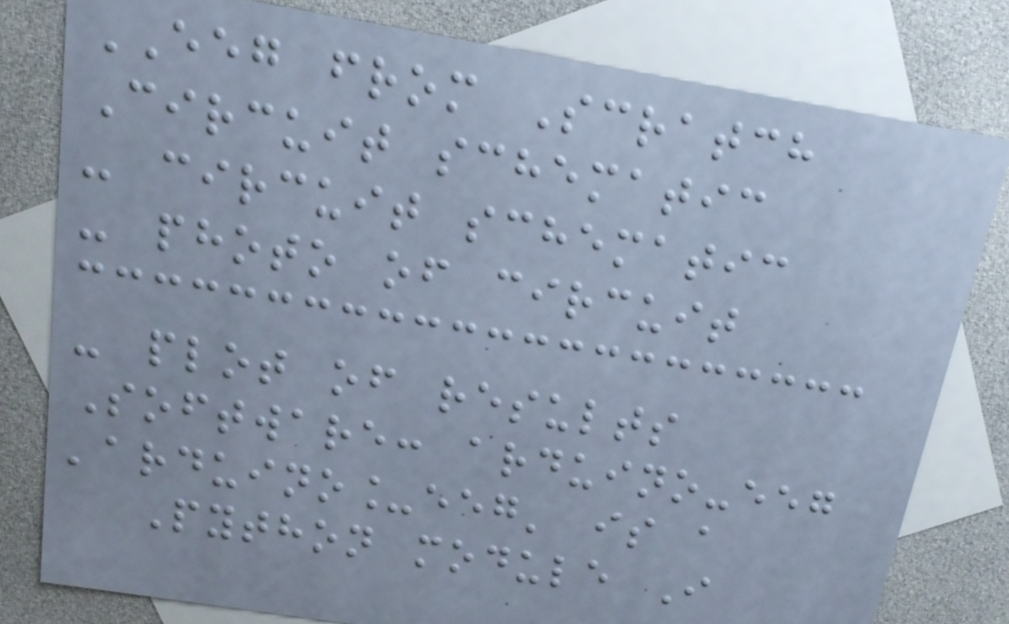EEG from Scratch
Circuit schematic
- circuit schematic
- photo of circuit
- plot of results
Software: arduino-eeg
'arduino_eeg' is a
Python module I
